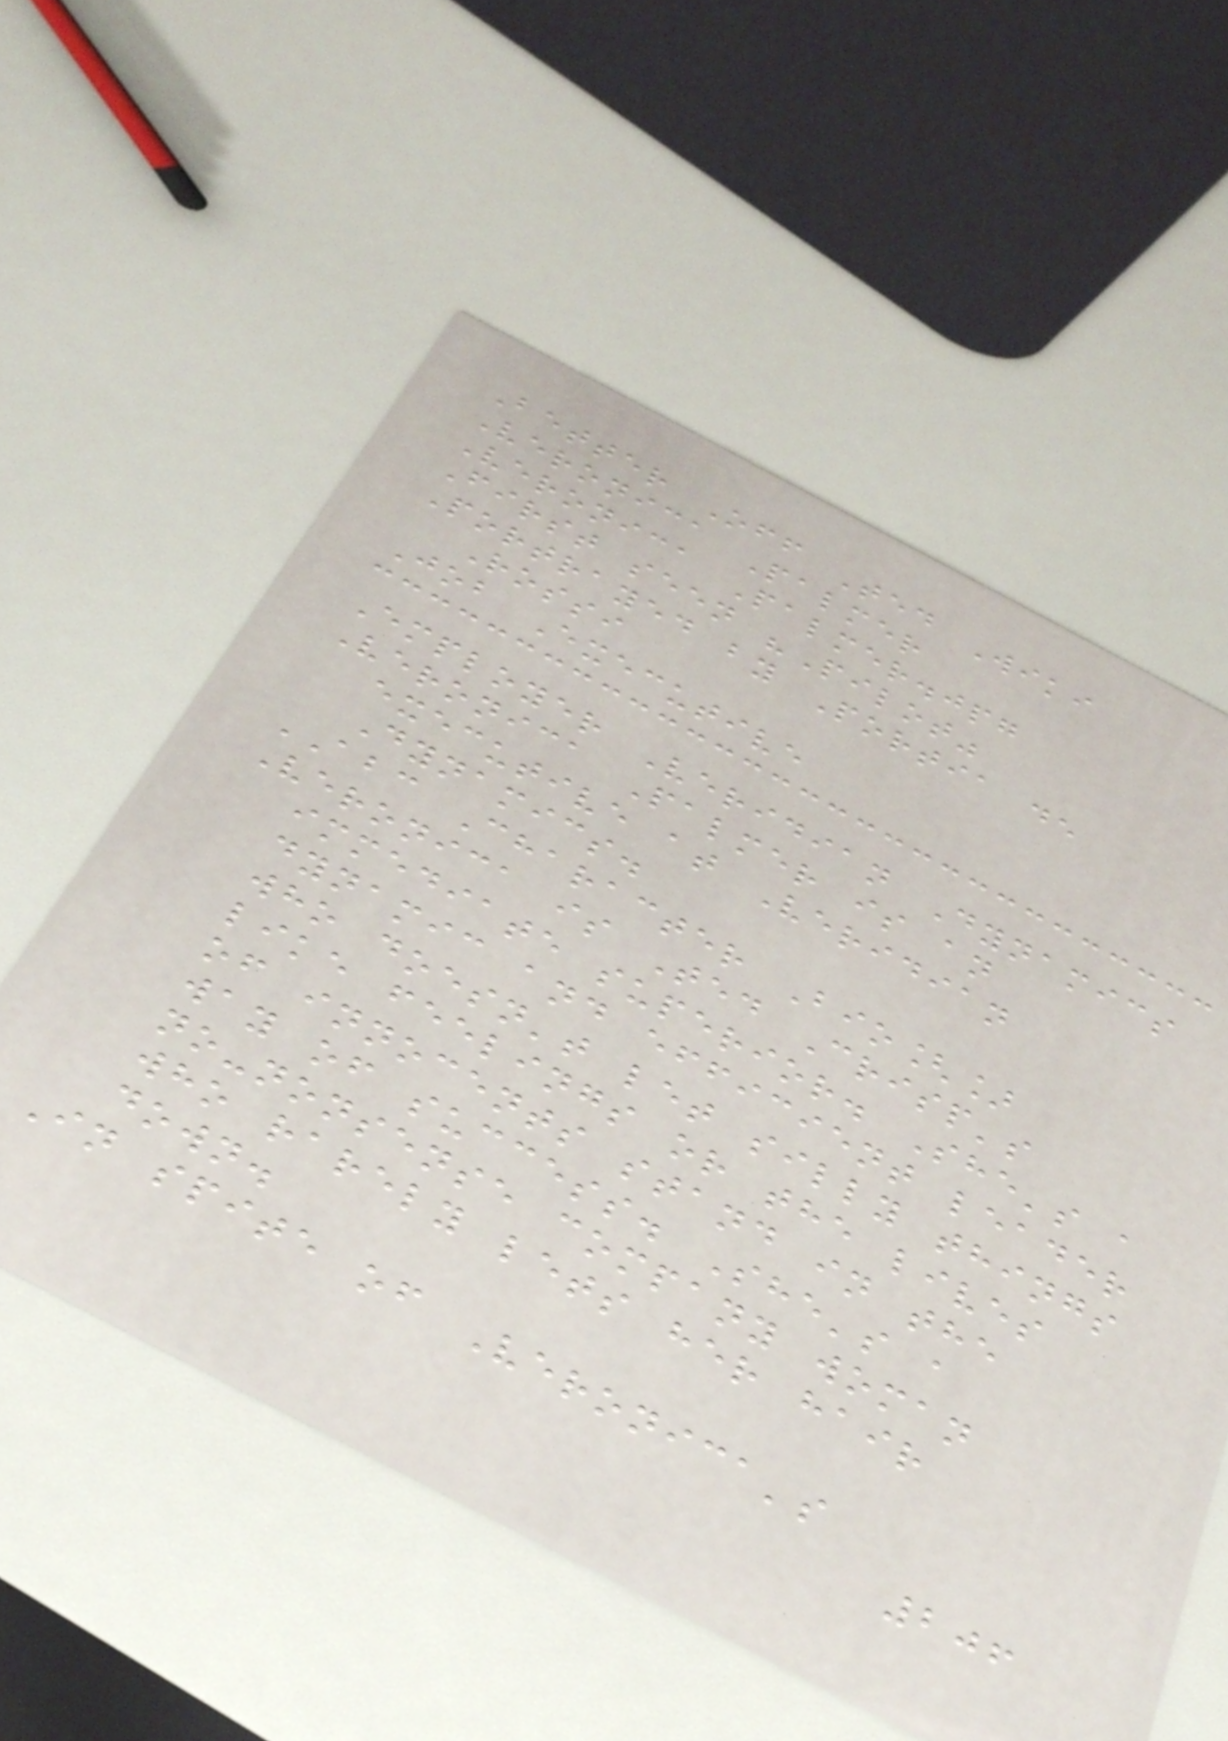Better Off Ted Wiki
Veronica Palmer
Veronica Palmer.jpg
First seen "Pilot"
Portrayed by Portia de
Rossi
Job Executive
Employer Veridian Dynamics
Veronica Palmer is an
executive at Veridian
Dynamics.
ABC Character Bio[]
Veronica is Ted Crisp's
immediate superior. She's a
dynamic and efficient leader
who doesn't let silly things
like feelings or the lives
of innocents stand in the
way of success. She's a
no-nonsense company woman
who rarely lets her hair
down.
In spite of Veronica's
206
